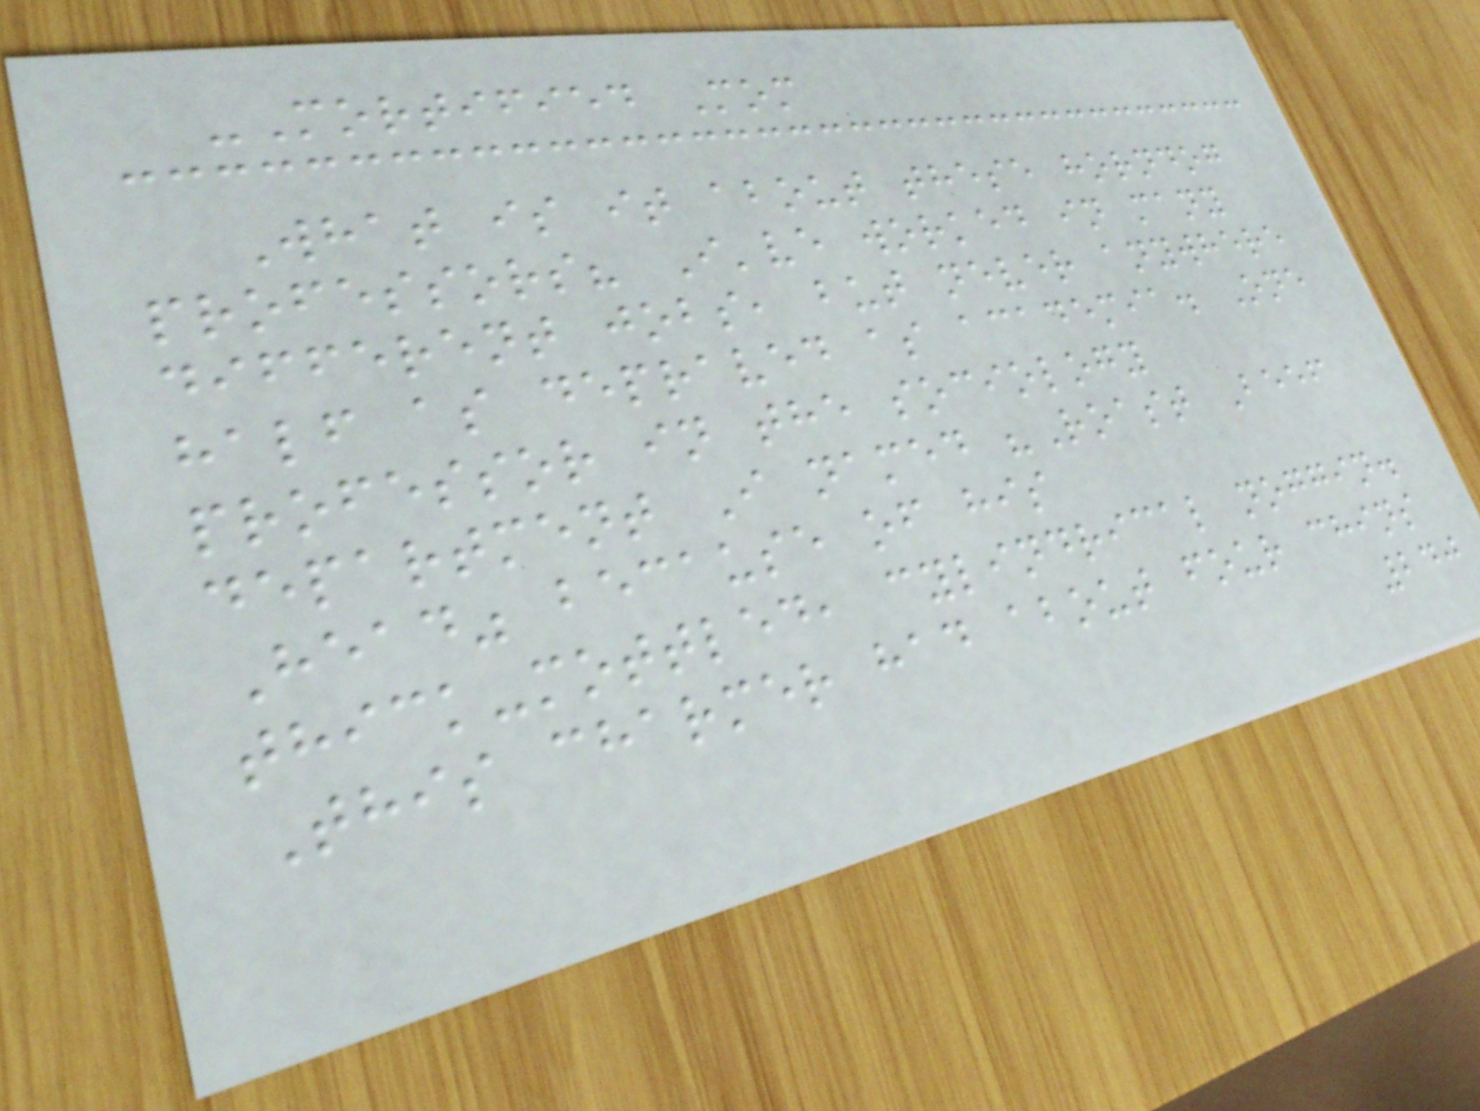-Mortified Mom
What is it about these horndog
professors? I've worked in many
different jobs, but never anywhere
half as depraved as academia. One
professor in the sociology
department I named "Roast Beef
Head" because of his
thick-mottled, cylindrical noggin.
This charmer had about four chins
240
